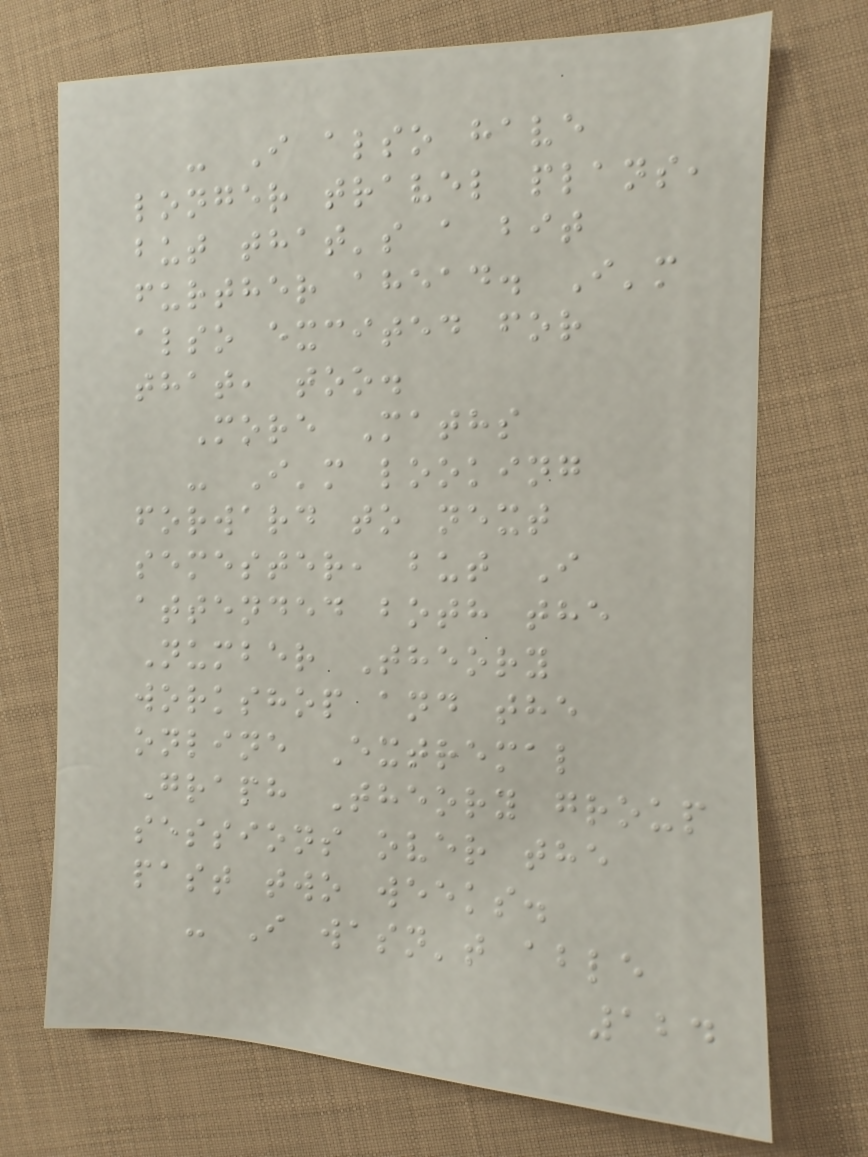- I also have
longer travel plans,
but that's a bit
further ahead. I'm
also excited for
that, too.
More Maths
- I'm looking
forward to next
semester, but I
attended both the
Number Theory
workshop and the
online Extremal
Graph Theory group
sessions over the
past two weeks.
- I wasn't able
124
